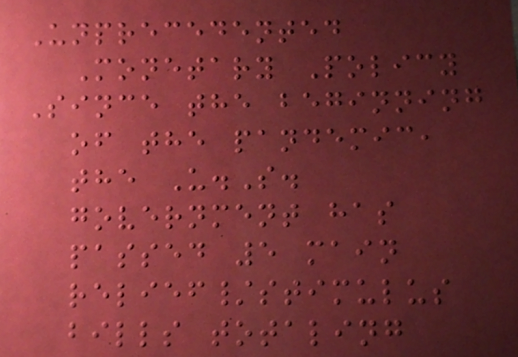Unprecedented
Monetary Policy
Since the beginning
of the pandemic,
the U.S.
government has
passed 5 main
relief/stimulus
bills totaling
